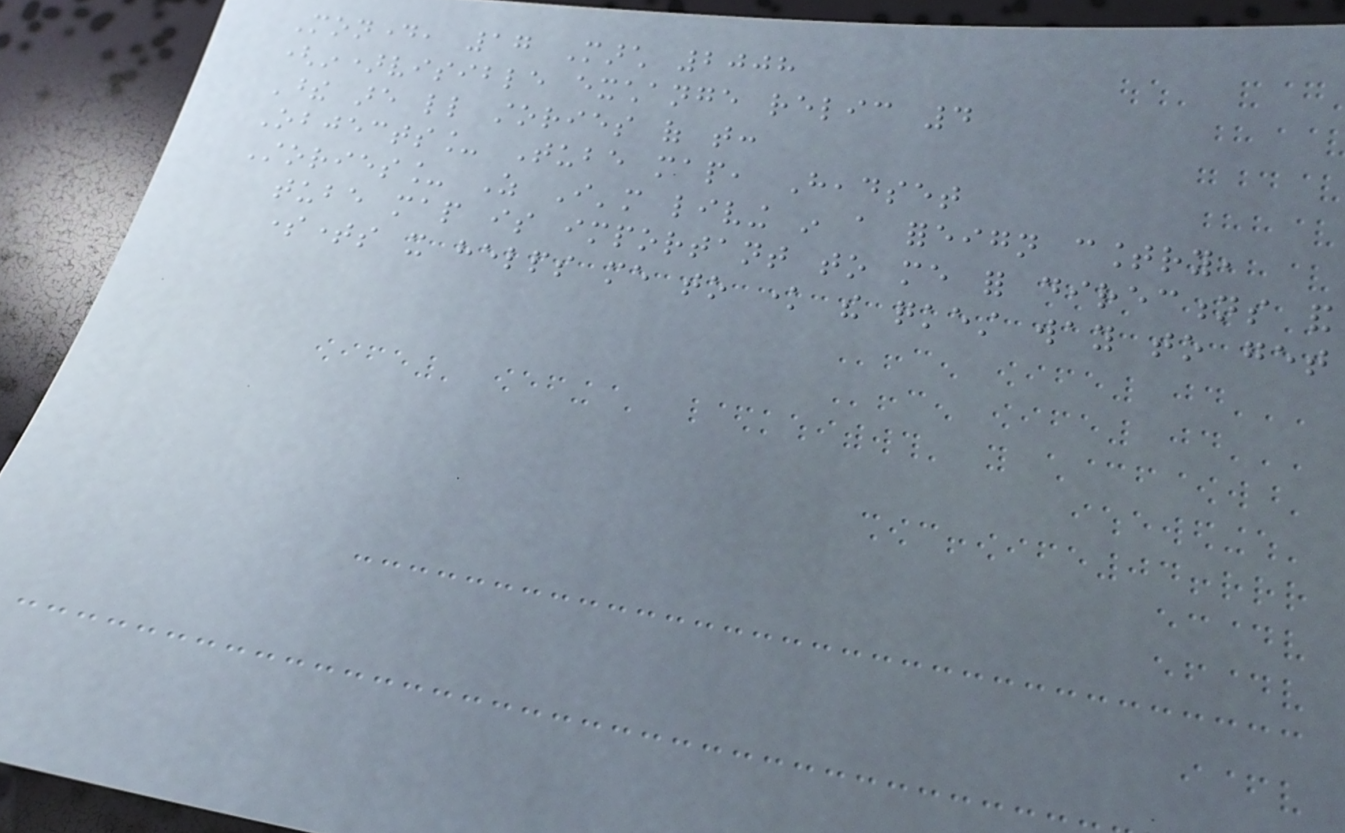Monday, 17 March 2008
(in)visible exchange relic 4
These are little stories of that:
Objects_ Tube map, Headset
Stories_ As I'm living in a foreign country,
tube map is important to me for directions and
sometimes it helps me to know the quickest way to get
